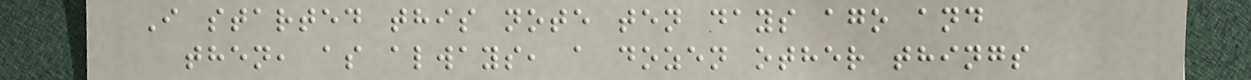I started this note ten days ago and
then, as always, a dozen other things
